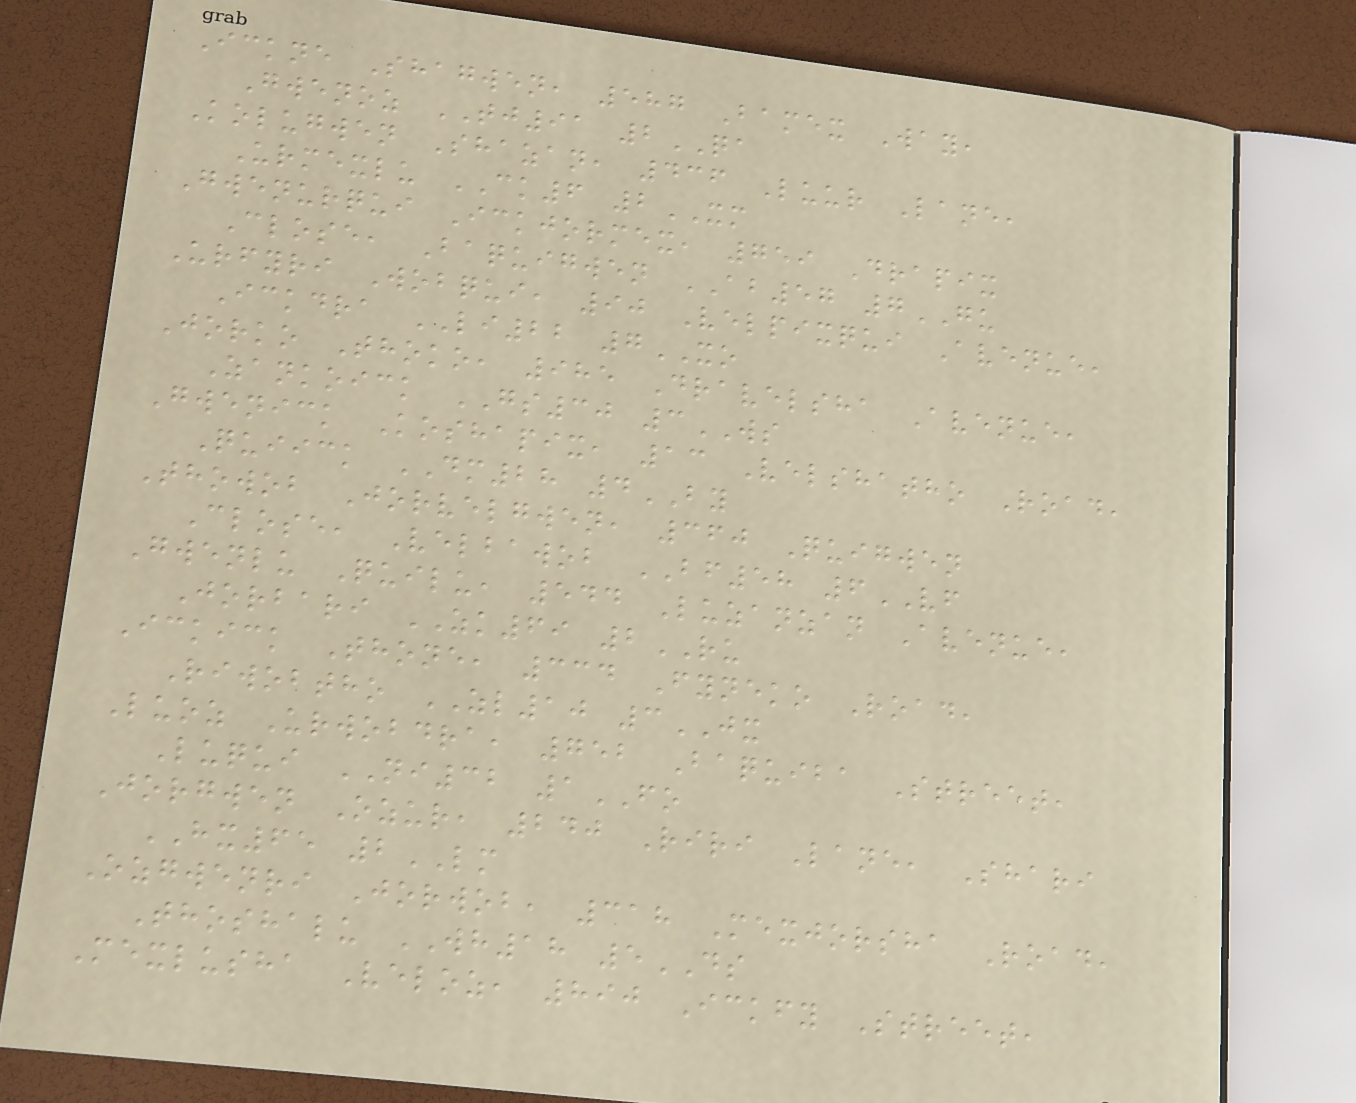Ickne Shagwen, 587 Bamex Way,
Gwenoz TJ91 2QA
Kolugwen Shazan, 436 Luur Lane,
Urmexlu CK6 2XM
Gwenurqui Ickjormex, 759 Drapix
Close, Baquigwen AB57 7GU
Urfyri Wobqui, 90 Velpixqui Avenue,
Ickdra LI22 7XO
Jorko Thoko, 985 Dravelsha Avenue,
Zankoick GS30 3WS
Gwenick Koshapix, 13 Velshatho Road,
Quiick DM28 4BY
Thowob Jorvelgwen, 360 Quigwen
Close, Velbawob BF58 6VF
Gwenlu Quilu, 544 Luzanzan Avenue,
Jorbari ZK69 2RU
Ickick Thone, 334 Fyneko Road,
Riwobtho ZL10 3JX
Luoz Urwobdra, 752 Baquiba Street,
Luqui NI32 1FO
Jorgwen Ozur, 240 Riri Lane, Shari
HX65 2LM
Ozgwenri Jorwob, 318 Mexjorsha Road,
Thoshalu WH18 5DS
Mexlusha Veloz, 890 Ickfy Street,
